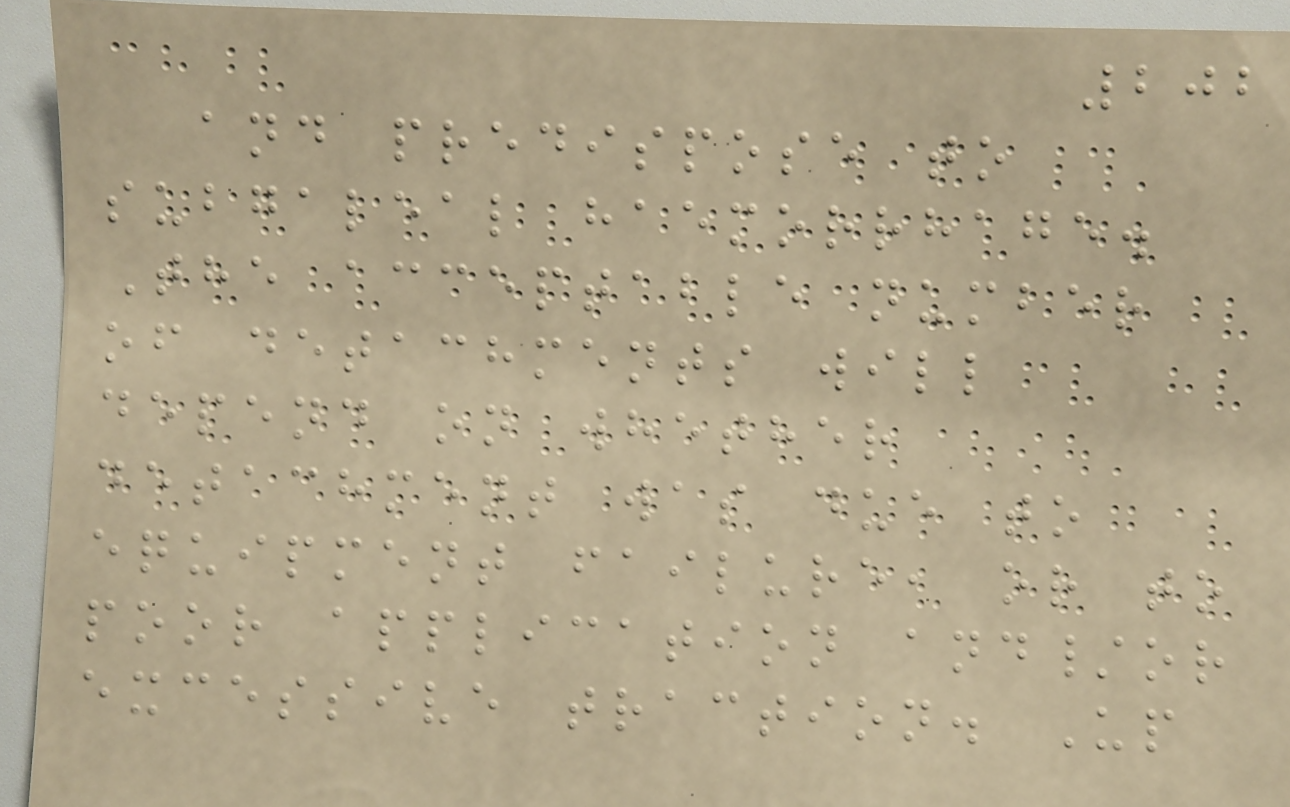202
and predispose to
subgaleal haemorrhage.
The acceptable number
of detachments will
depend on whether
detachment was due to
equipment failure, or to
poor application and/or
excessive traction. Up
